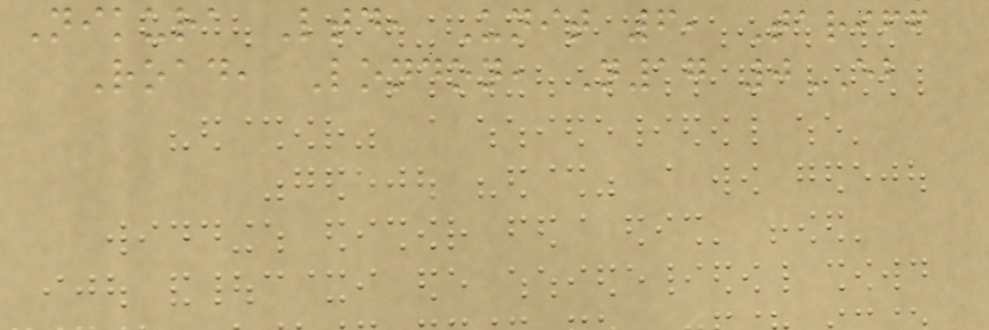Nikura Ltd, Unit 6, Tariff
Road, London, N17 0EB
